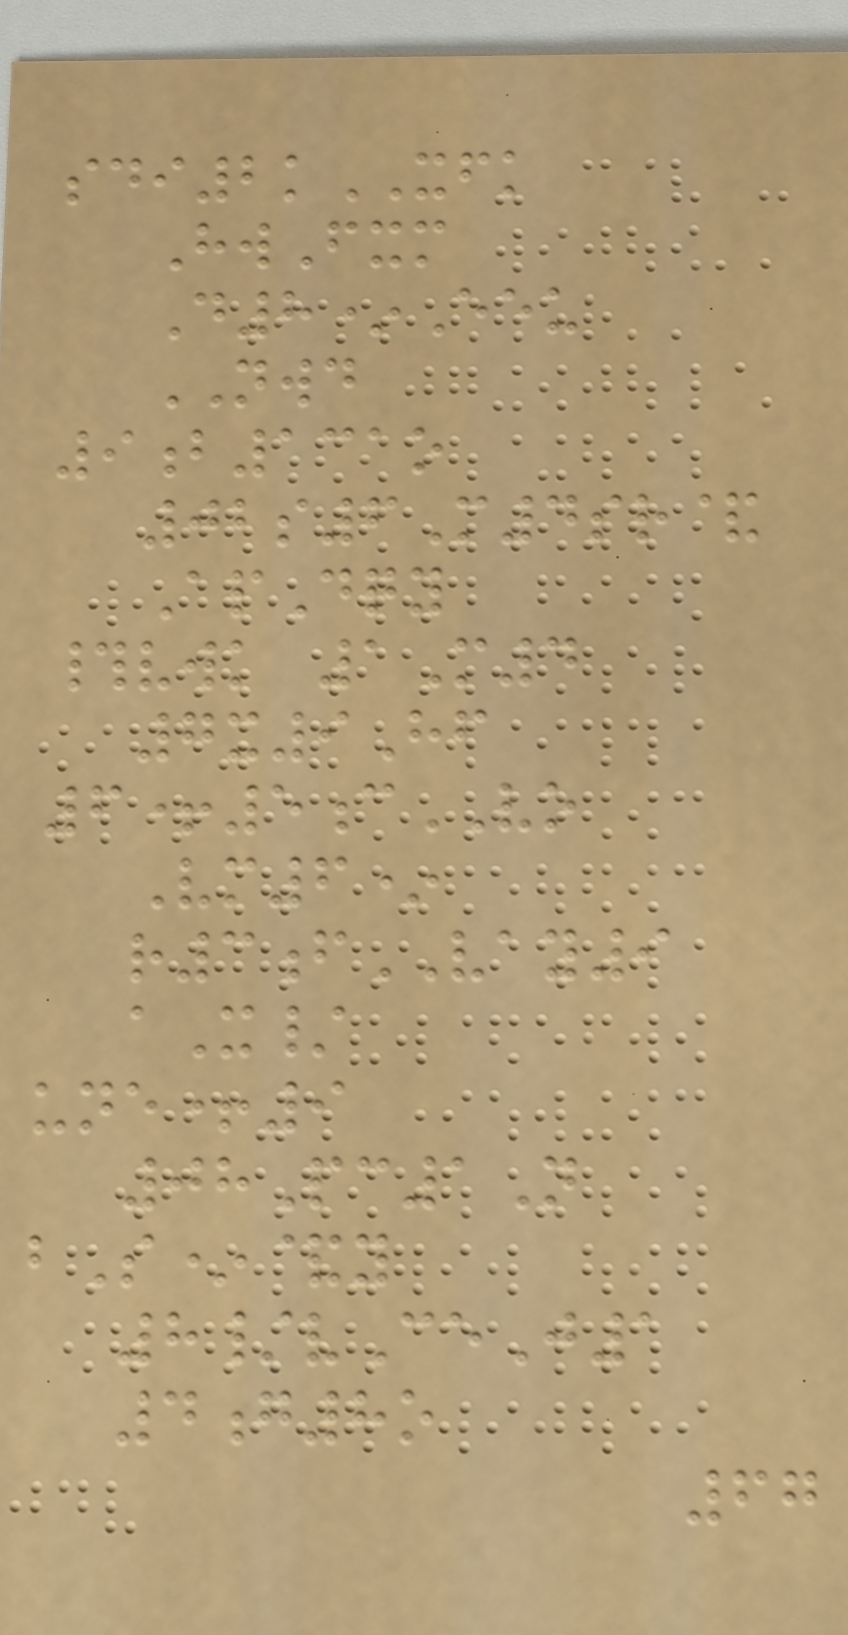sdi2kXFK
HwFxm
D8*Eeu
NWD
9b131o
02s6M4sr&
ApDqy
#vwk 1M4
7x9Hf
6+5cVO
Vm6*
r3fVAY9
aX/
une+9
08Pc1N
bS*&y
8/vCeJ1
4g8o
67
